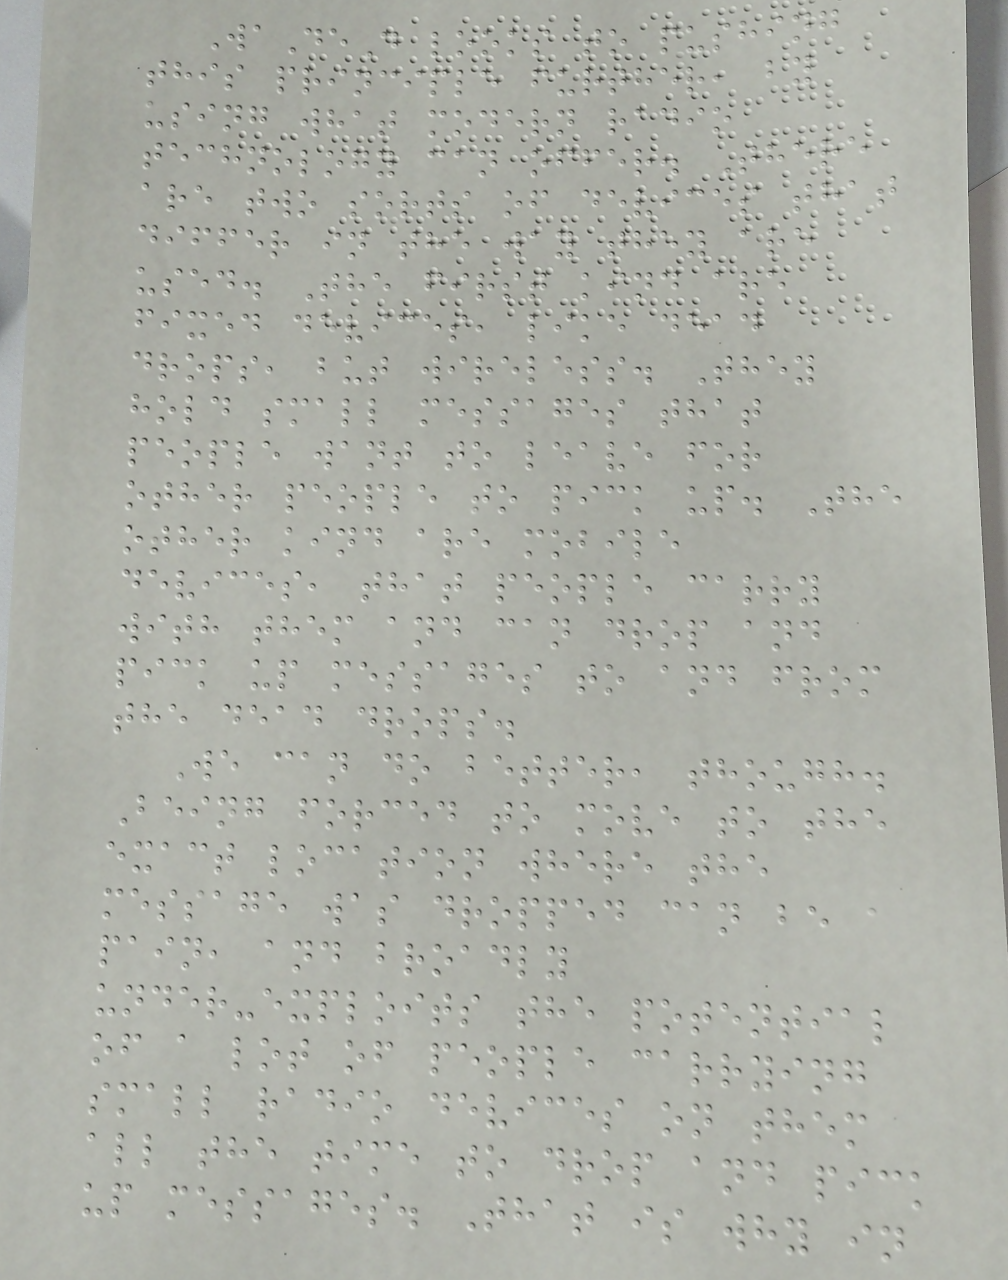WaDeD looks to pushing
this principle further, by
using what modern radio
technology can offer. There
are two sorts of devices that
differ in the way they are
used. The first kind are
fixed devices, like dead
drops, but wireless. They
hold small messages that
people want to leave for
other people to pick up. The
other kind are mobile
devices, that people carry
with them and can drop and
pick up messages to and from
the dead drops.
We can do better, though.
Being forced to move to the
exact location where the
message was dropped can be a
pain, and broadly
under-exploits the potential
of a lot of people carrying
small radio devices on them
all the time to drop and pick
up messages. That is why in
